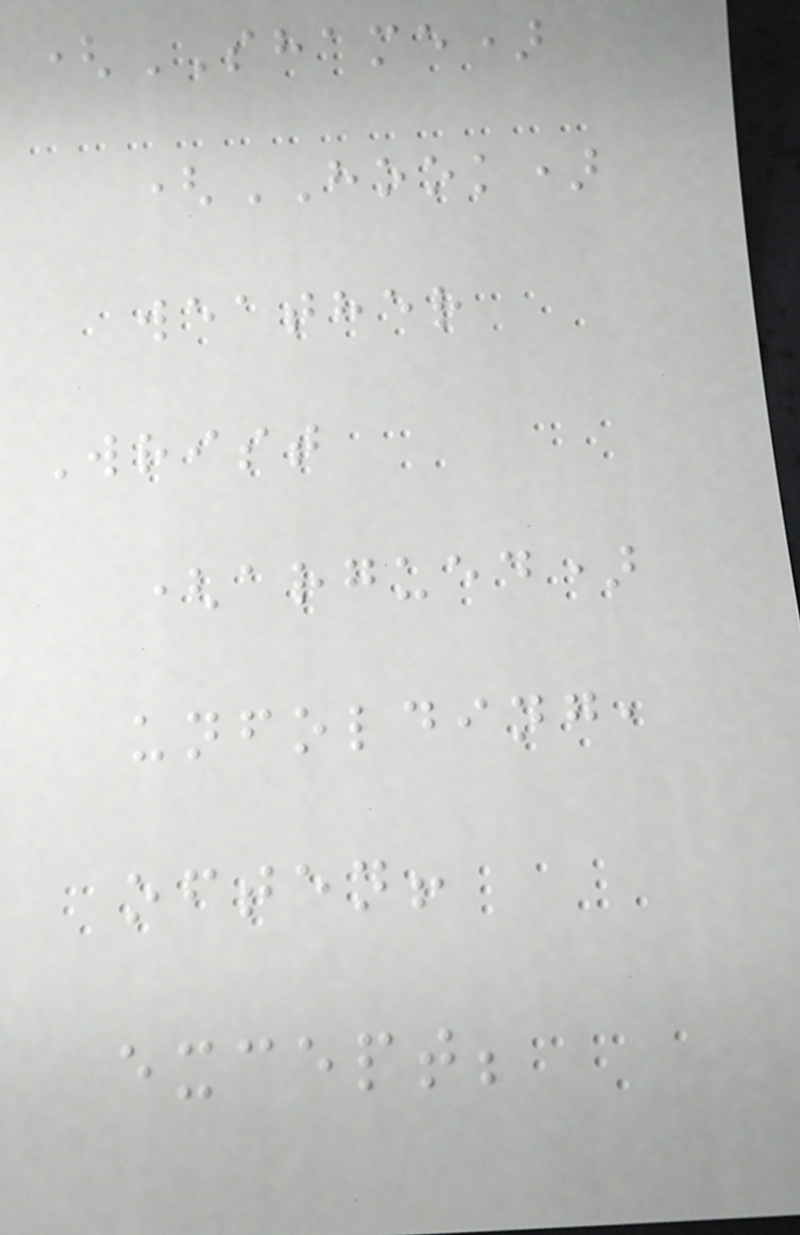(SHAME)
(HOOK)
weather
Wrist
(argued)
unfolding,
often!
except;
